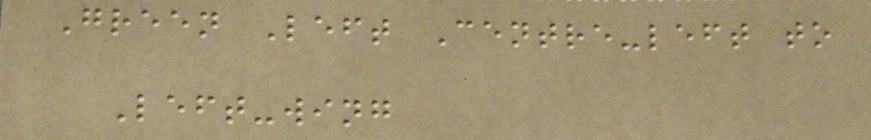Green Left Centre-left to
Left-wing
